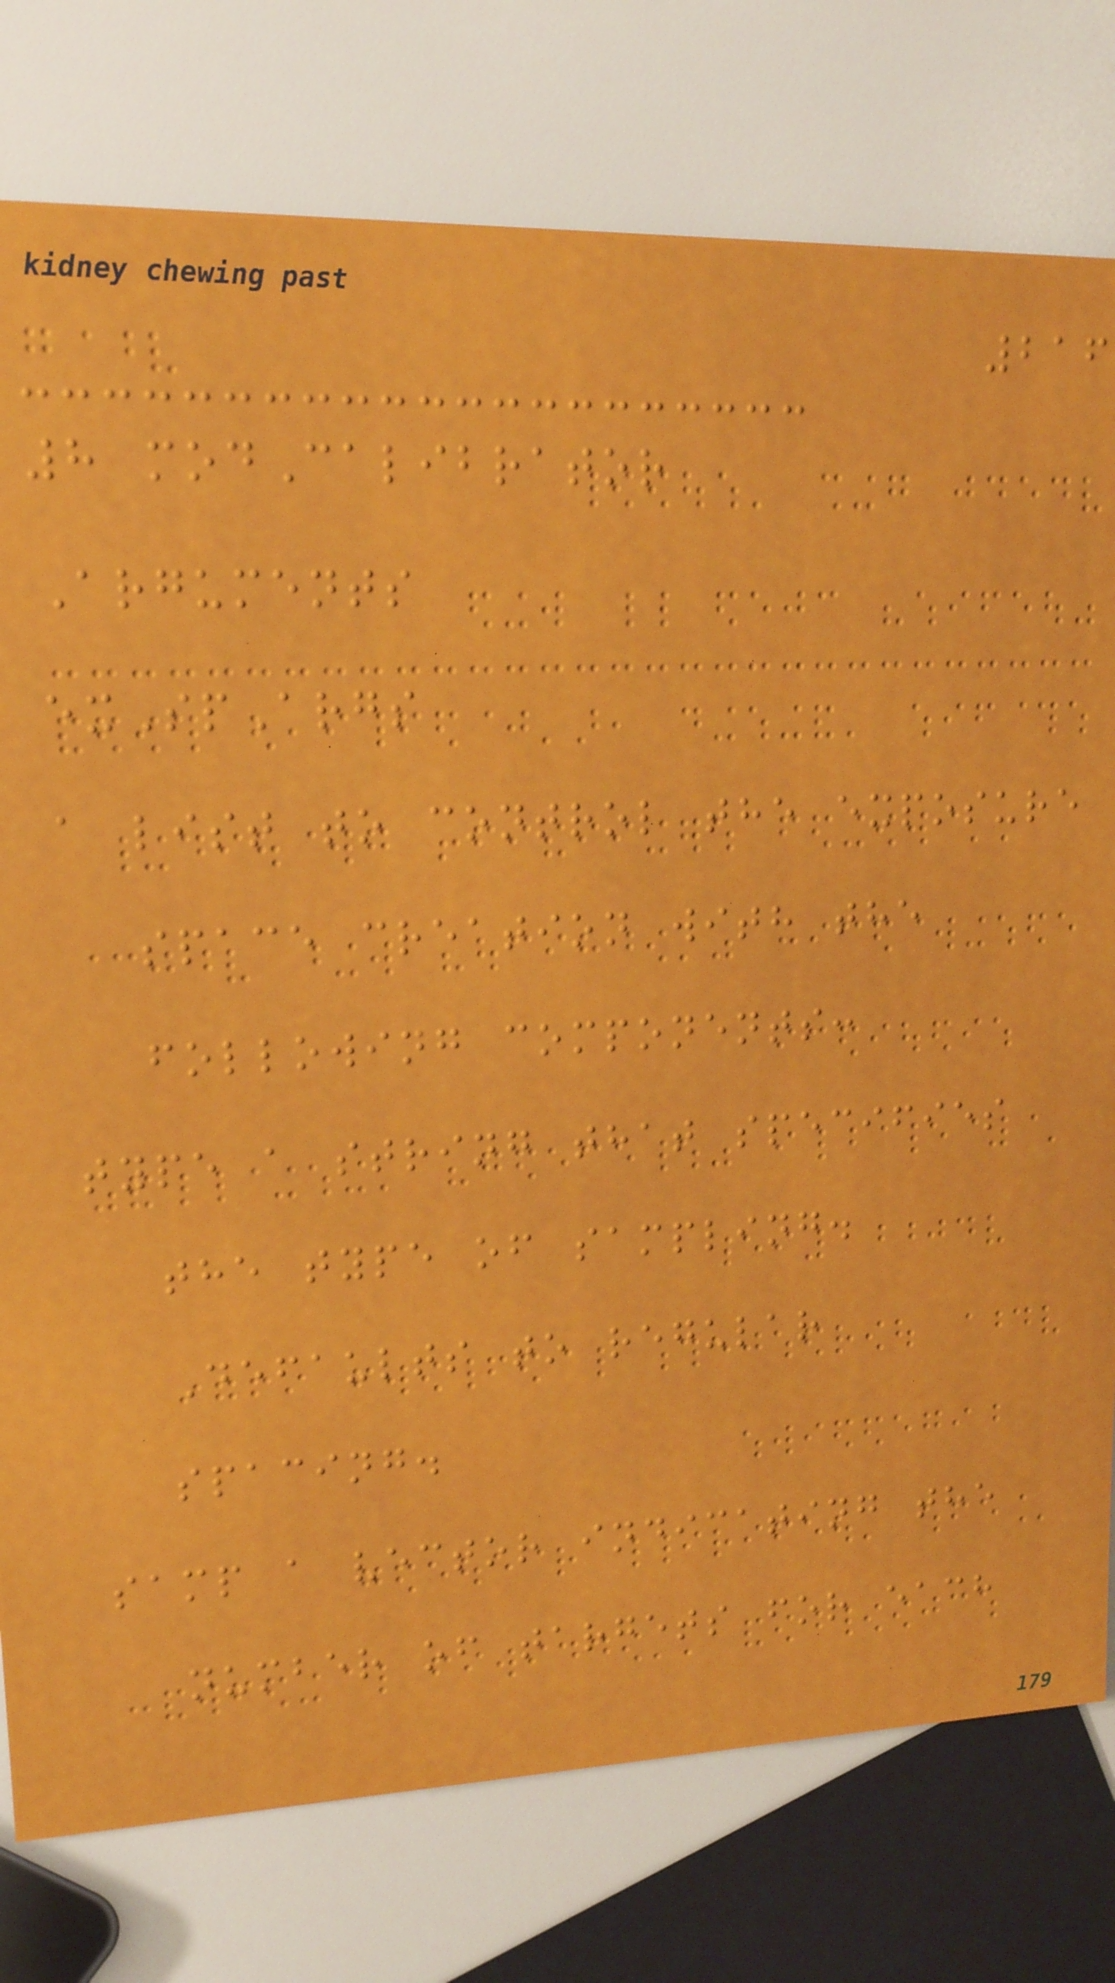216
8 modCalibrator
Arguments
exSpArgs
a list to control the exposure
space creation with the
following components:
type a string that specifies
the type of sampling.
Defaults to regular
spacing.
samp a vector indicating the
number of targets for each
